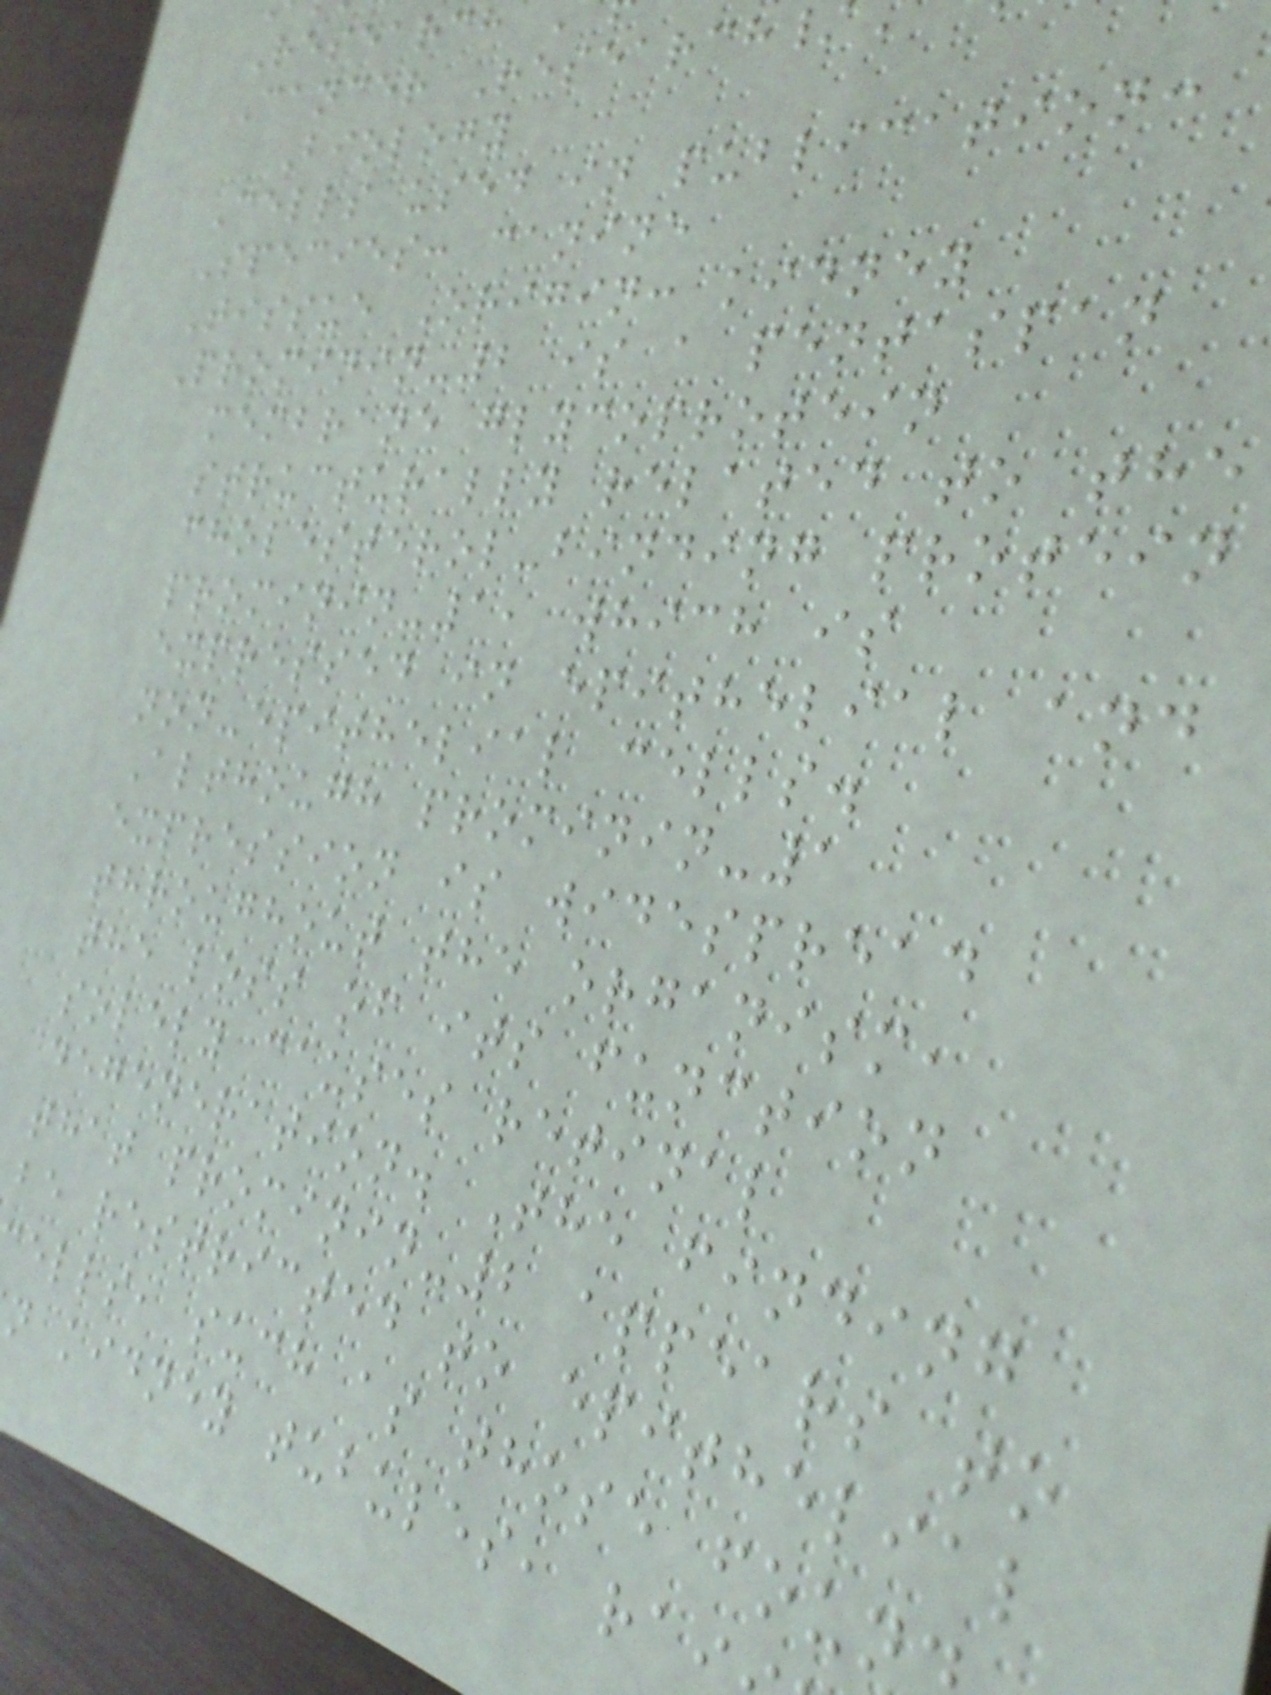Research
Cancer Research
Biology
Cells used in publication:
Species: canine
Tissue Origin: kidney
Prominin-2 is a pentaspan
membrane glycoprotein
structurally related to the
cholesterol-binding protein
prominin-1, which is
expressed in epithelial and
non-epithelial cells.
Although prominin-1
expression is widespread
throughout the organism,
the loss of its function
solely causes retinal
degeneration. The finding
that prominin-2 appears to
be restricted to epithelial
ells, such as those foun
n kidney tubules, ra
